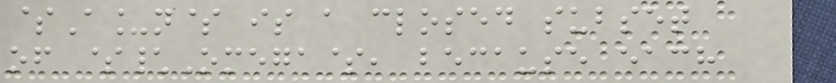$A_n$ is a closed subset
of $\Omega$, because each
